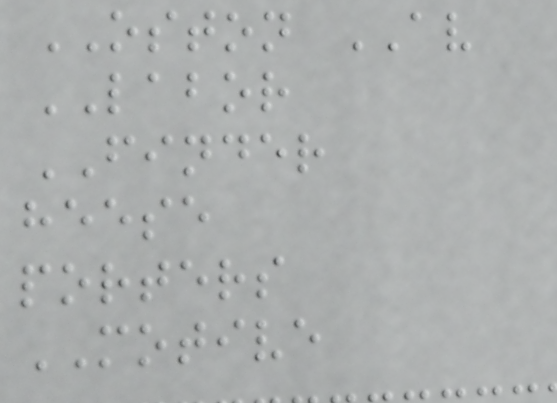OSTON AV
LABOR
FINDER
heese
porters
MOTIVE
